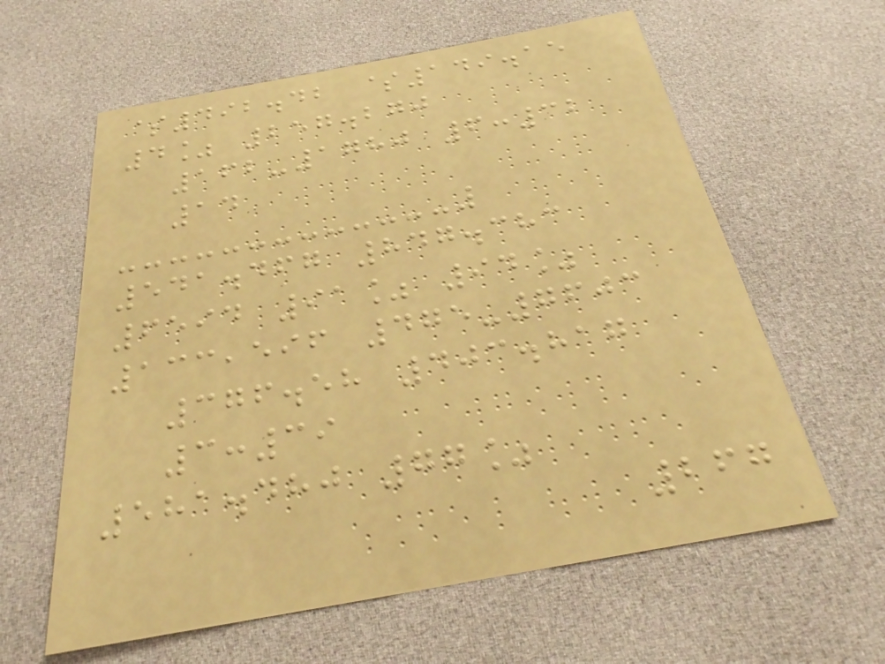$492.42 $149.15
4% 257.270
162-1780 6:32
14
541.467 847.383
6594 91% 94%
133,596 475-7603
376.58 403.817
3:39
581.480 77%
267
